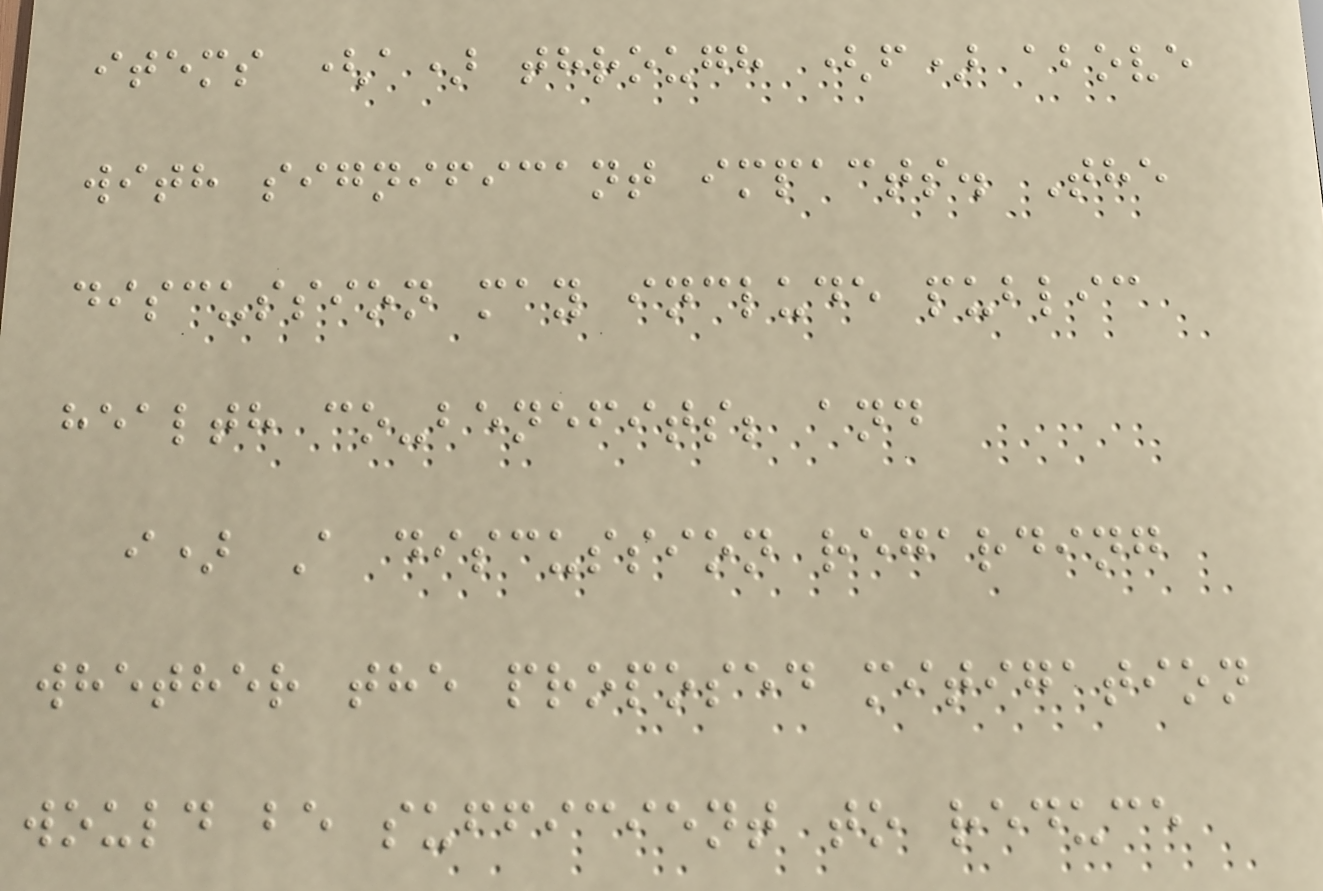items (a) through (f) above
with significant impacts. The
discussion may include public
health co-benefits; and
i) A discussion regarding
whether the proposed mitigation
would be sufficient to reduce
